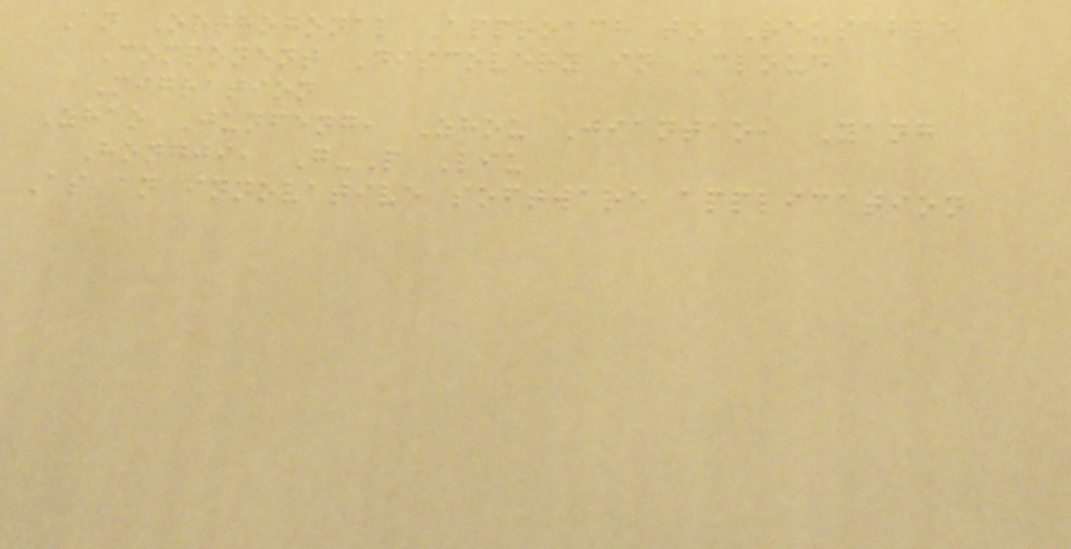An Orthogonal Approach to Reusable
Component Discovery in Cloud
Migration
Zhao Junfeng, Zhou Jiantao, Yang
Hongji, G-P Liu
As an innovative software application
